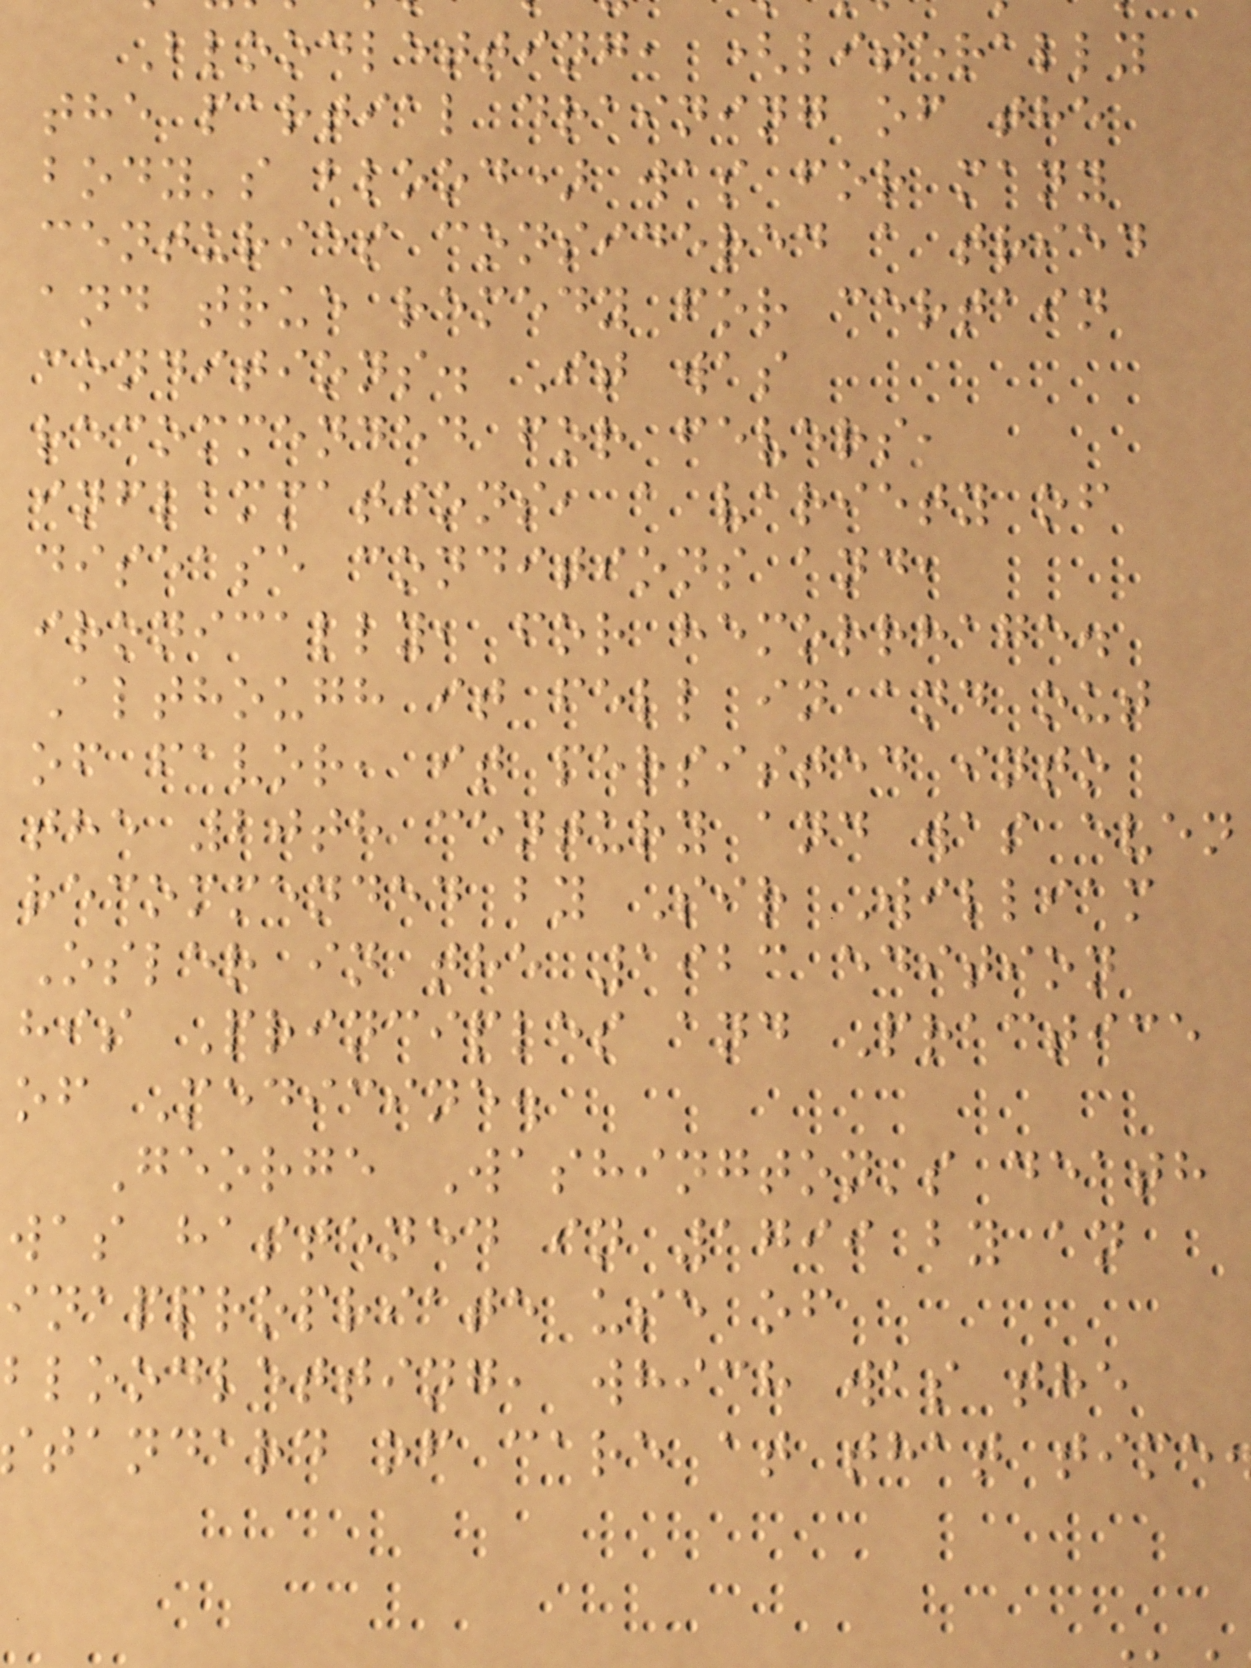Bloodletting, (literally
the partial draining of the
body's blood) was for many
centuries considered a tried
and true remedy for certain
conditions. It was
recommended for fevers,
inflammations, a variety of
disease conditions and,
ironically, for hemorrhage.
Although it fell in and out
of favor, it persisted into
the 20th century and was even
recommended by Sir William
Osler in the 1923 edition
his Principles and Practice
of Medicine.
George Washington's death
was hastened in 1799 by an
inappropriate use of
bloodletting, which was the
tandard of care at that time
